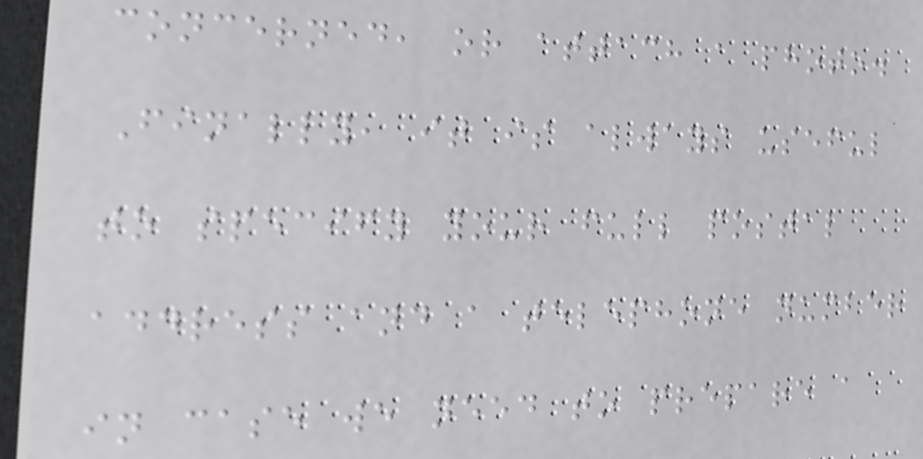concerned, or attach a photo.
Finally, it is always useful
to specify your full postal
address and a telephone number
in case we need to prepare a
